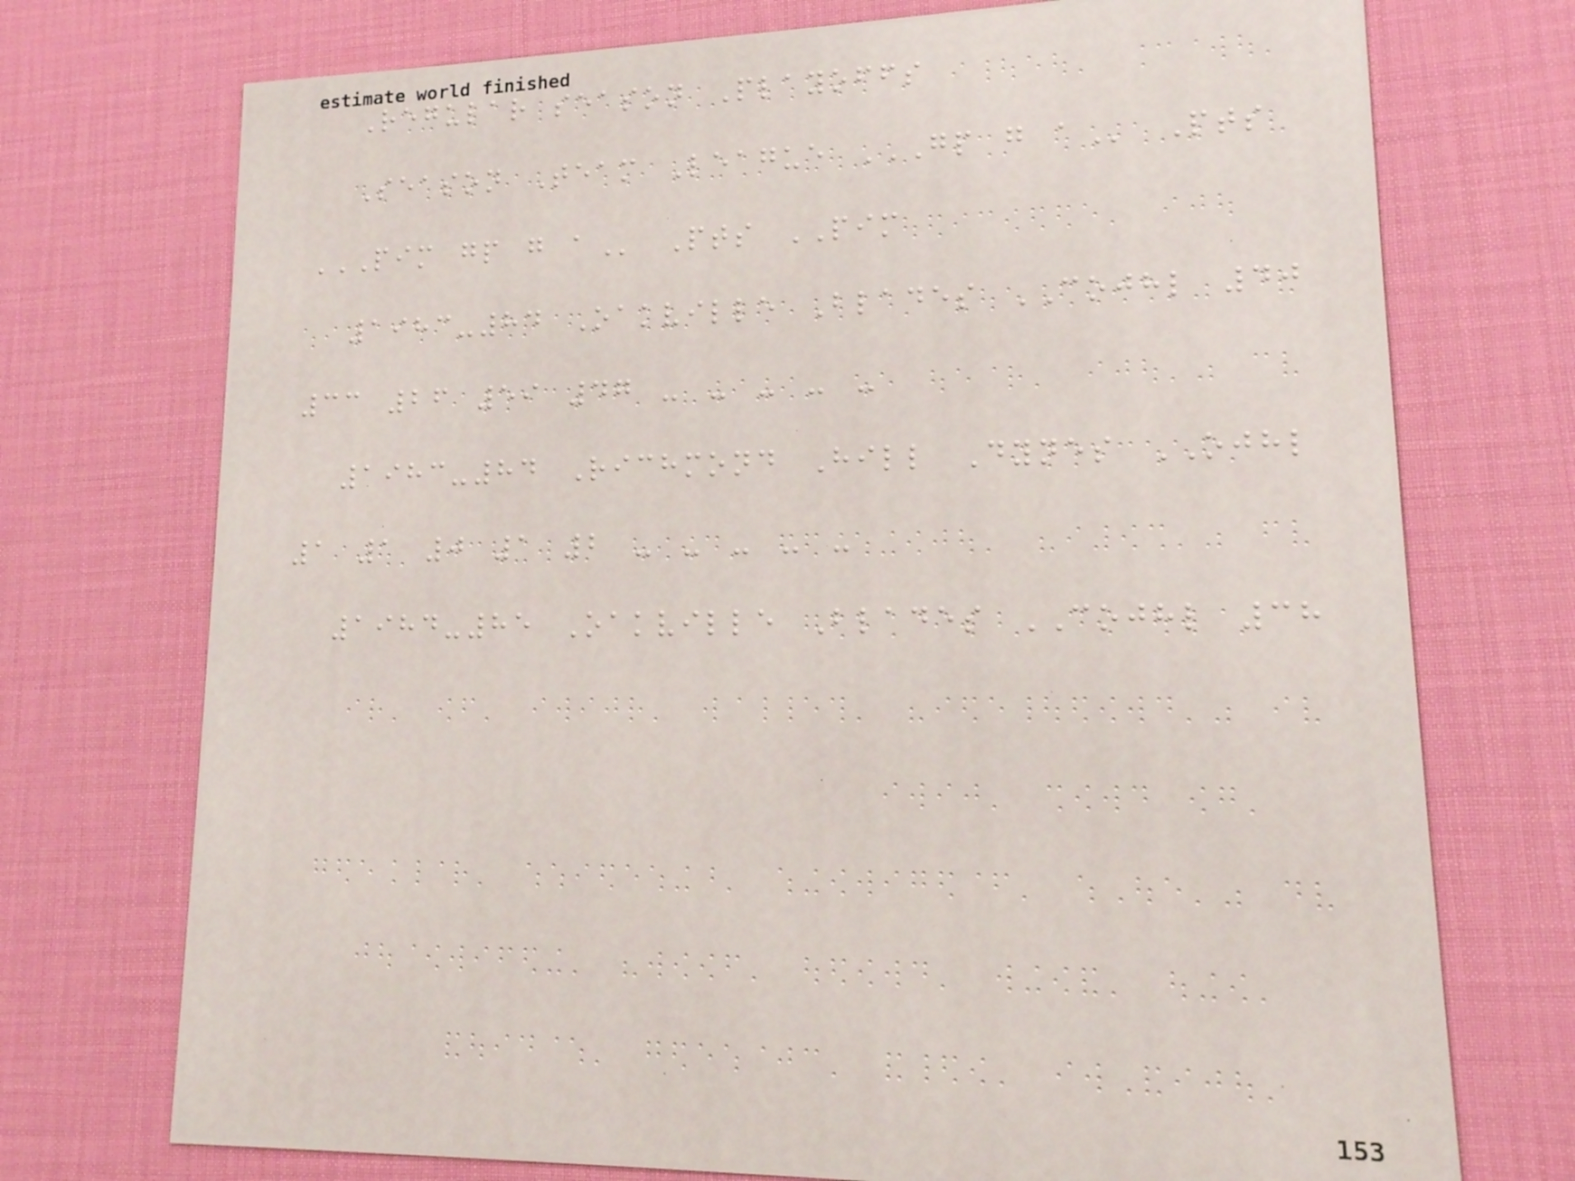Regular season Playoffs
Season Team League GP G A Pts
PIM GP G A Pts PIM
1983-84 Oakville Blades COJHL 40
33 26 59 47 - - - - -
1983-84 Richmond Hill Dynes OJHL
1 1 0 1 2 - - - - -
1984-85 Oakville Blades COJHL 38
